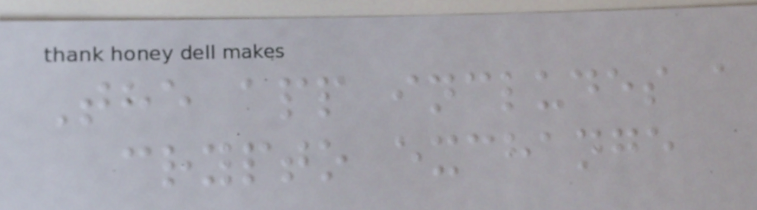The app includes a
crypto exchange
